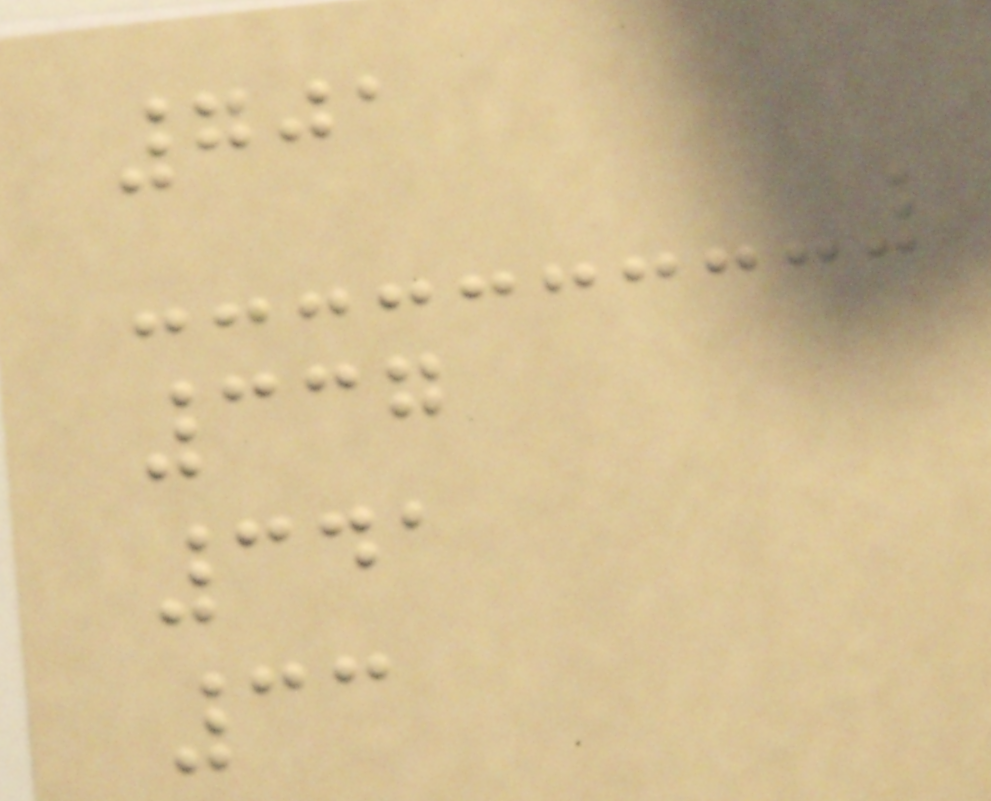701
337
341
33
